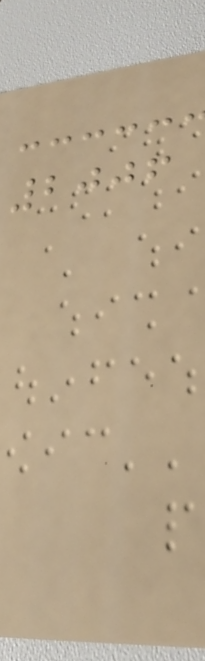2006
